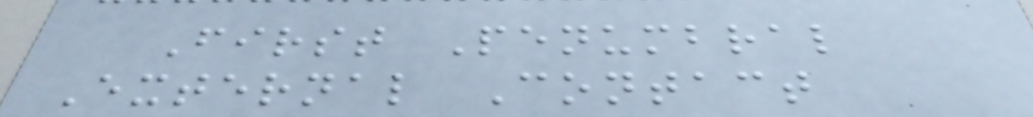First Penumbral
External Contact
